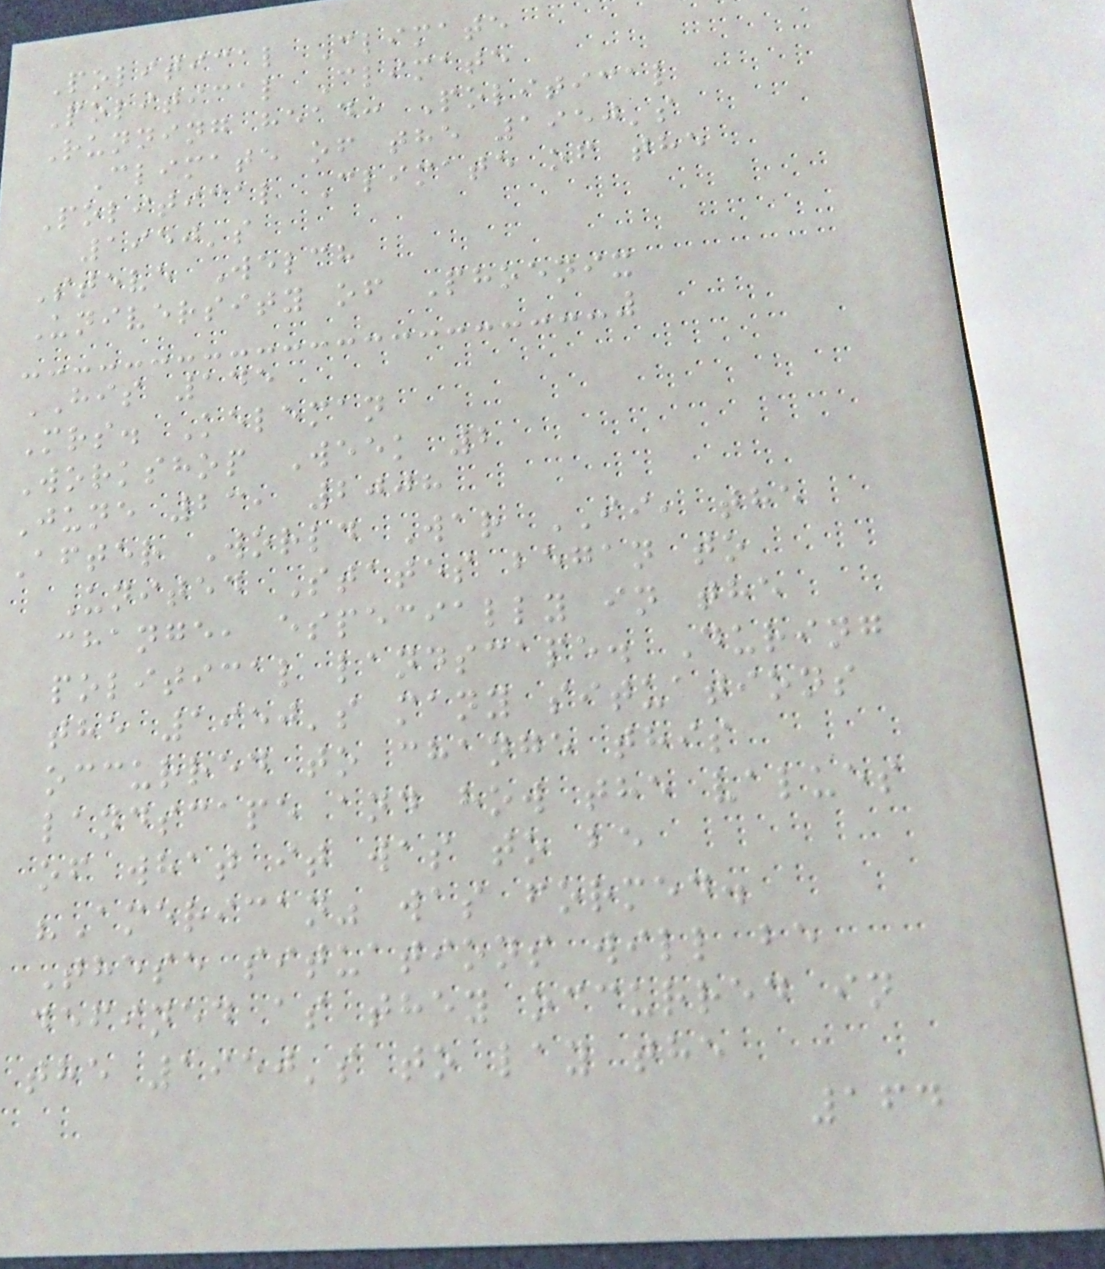Political Climate
Political Climate
Running head: Political
Climate of the 1950's
Political Climate of the
1950's
Steve Welch
University of Phoenix
HIS 145
Mrs. Keleman
Workshop Week 2
June 23, 2008
After World War II, the
United States began to
change, especially in the
political landscape. During
the 1950's many situations
occurred to change this
landscape and how the values
of what it was to be
"American" was formed.
These situations will be
defined as they occurred in
the 1950's to lay the
164
